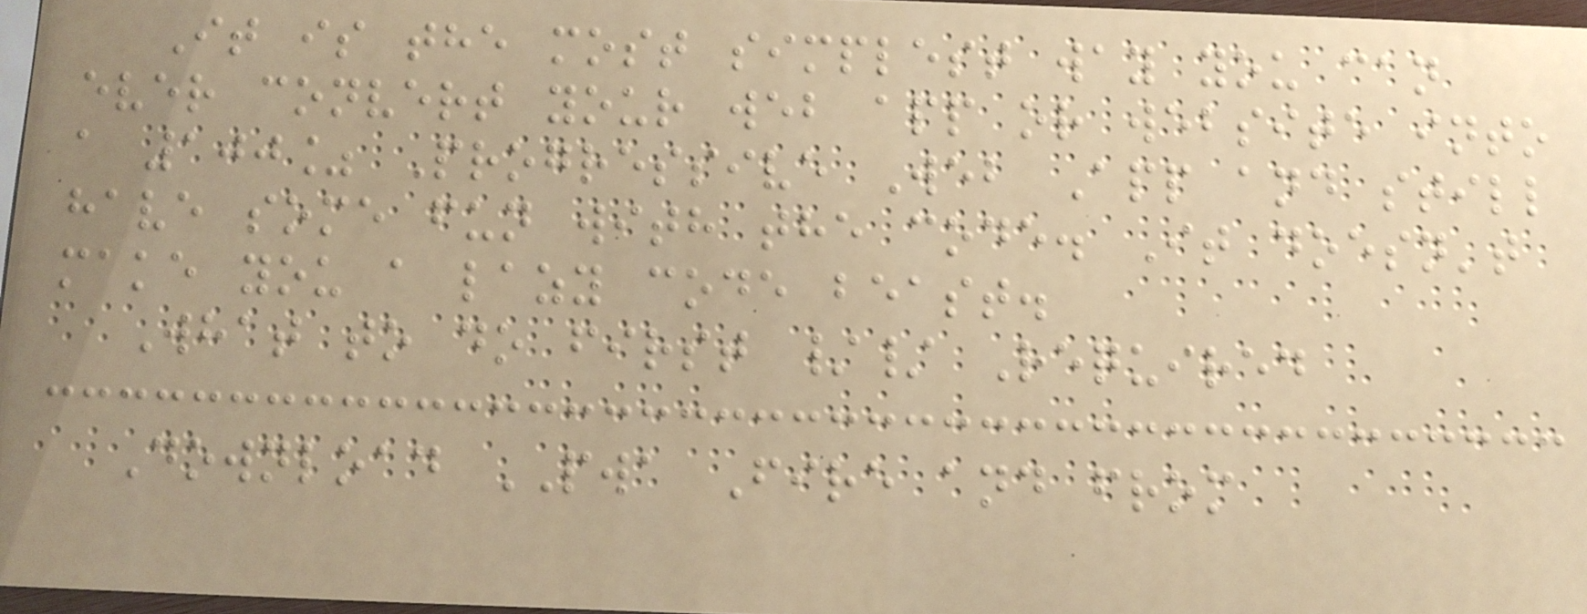It is the most simplest way you can
ever convert your web app or website into
a 100% Progressive Web App and still
have some fun with the code. It doesn't
make you a lazy code beast.
What to do first // Required
Download PWA Fire and from
